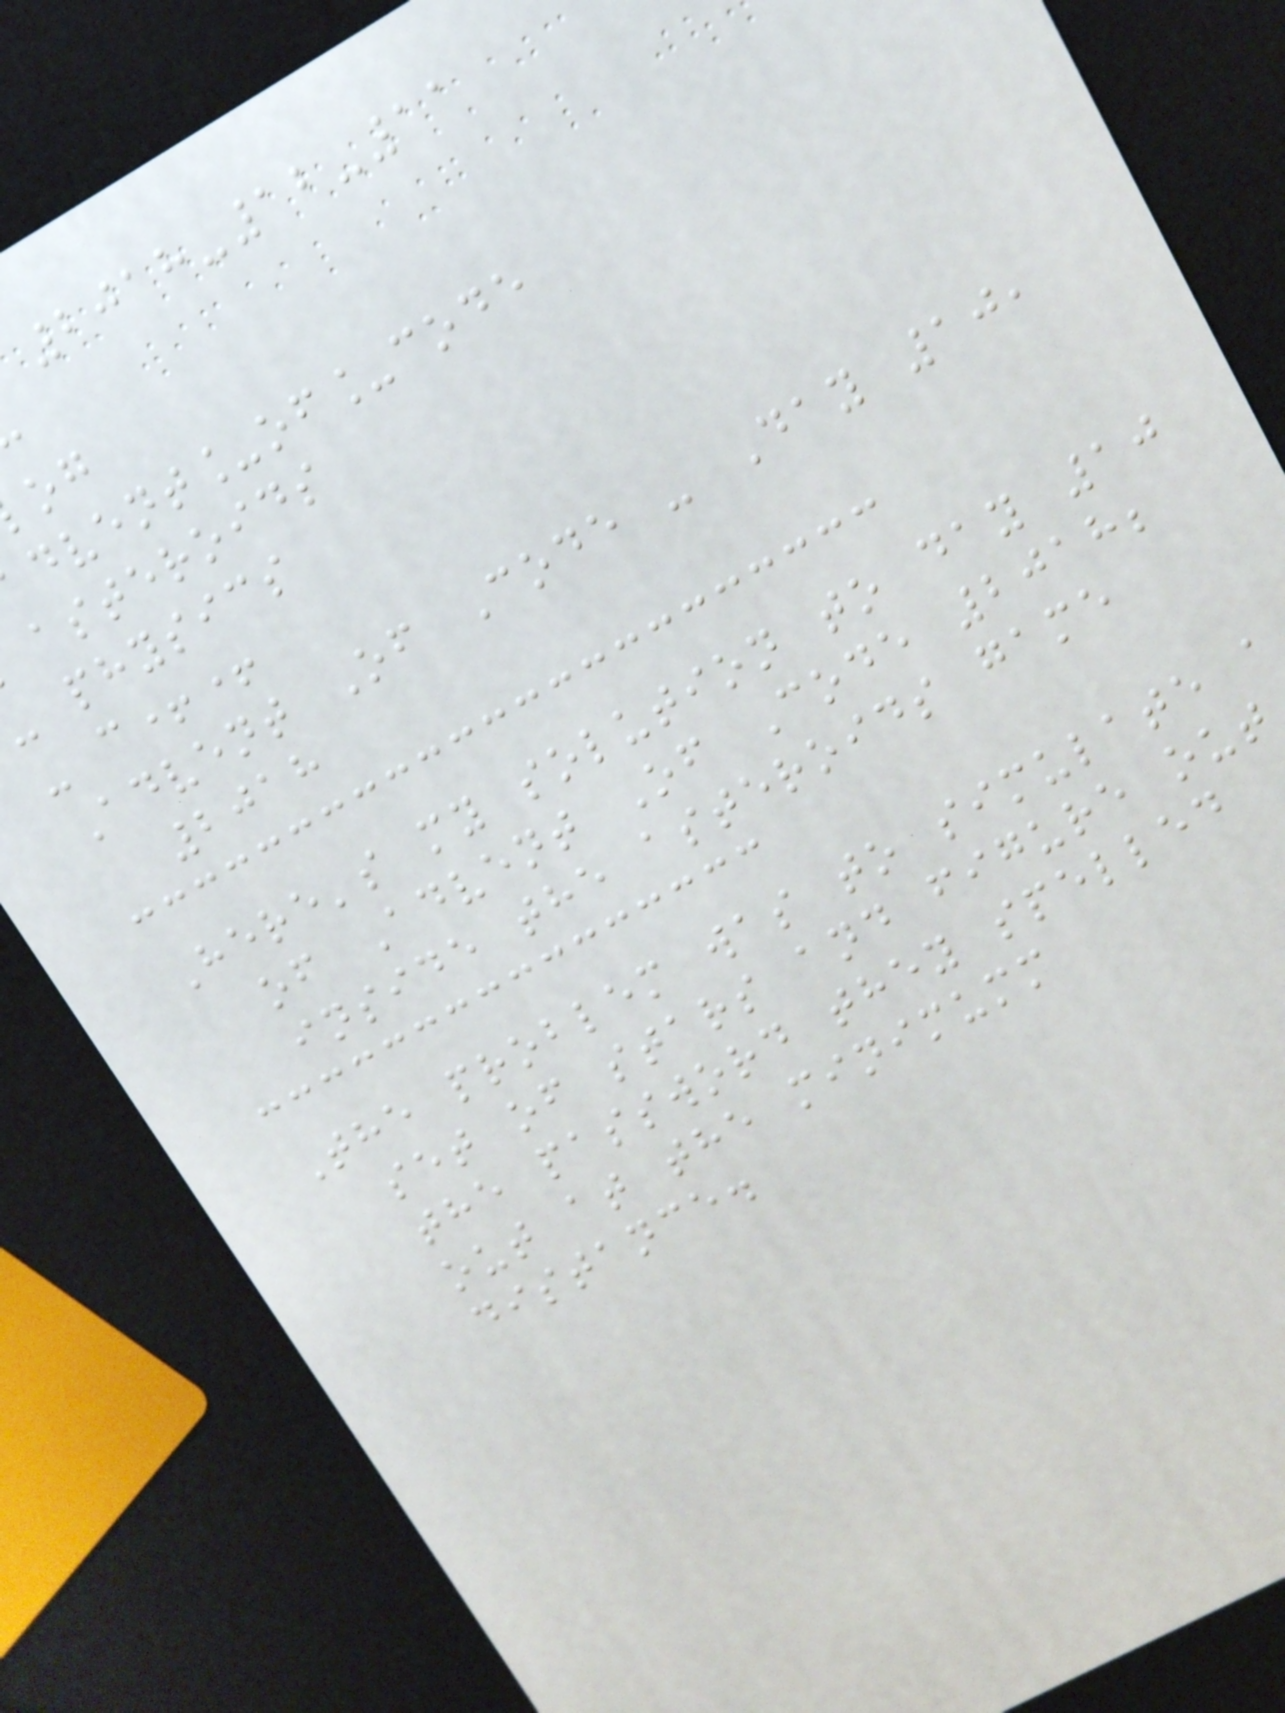2018-12-11
dvent_of_code
asteroids
physics
- c++
Advent Of Code - Day 10,
2018
Here's my solution to day 10
of Advent Of Code 2018;
inside the asteroids game
The problem was to simulate a
set of stars and figure out
the password they spelled
out at the minimumm
distance.
